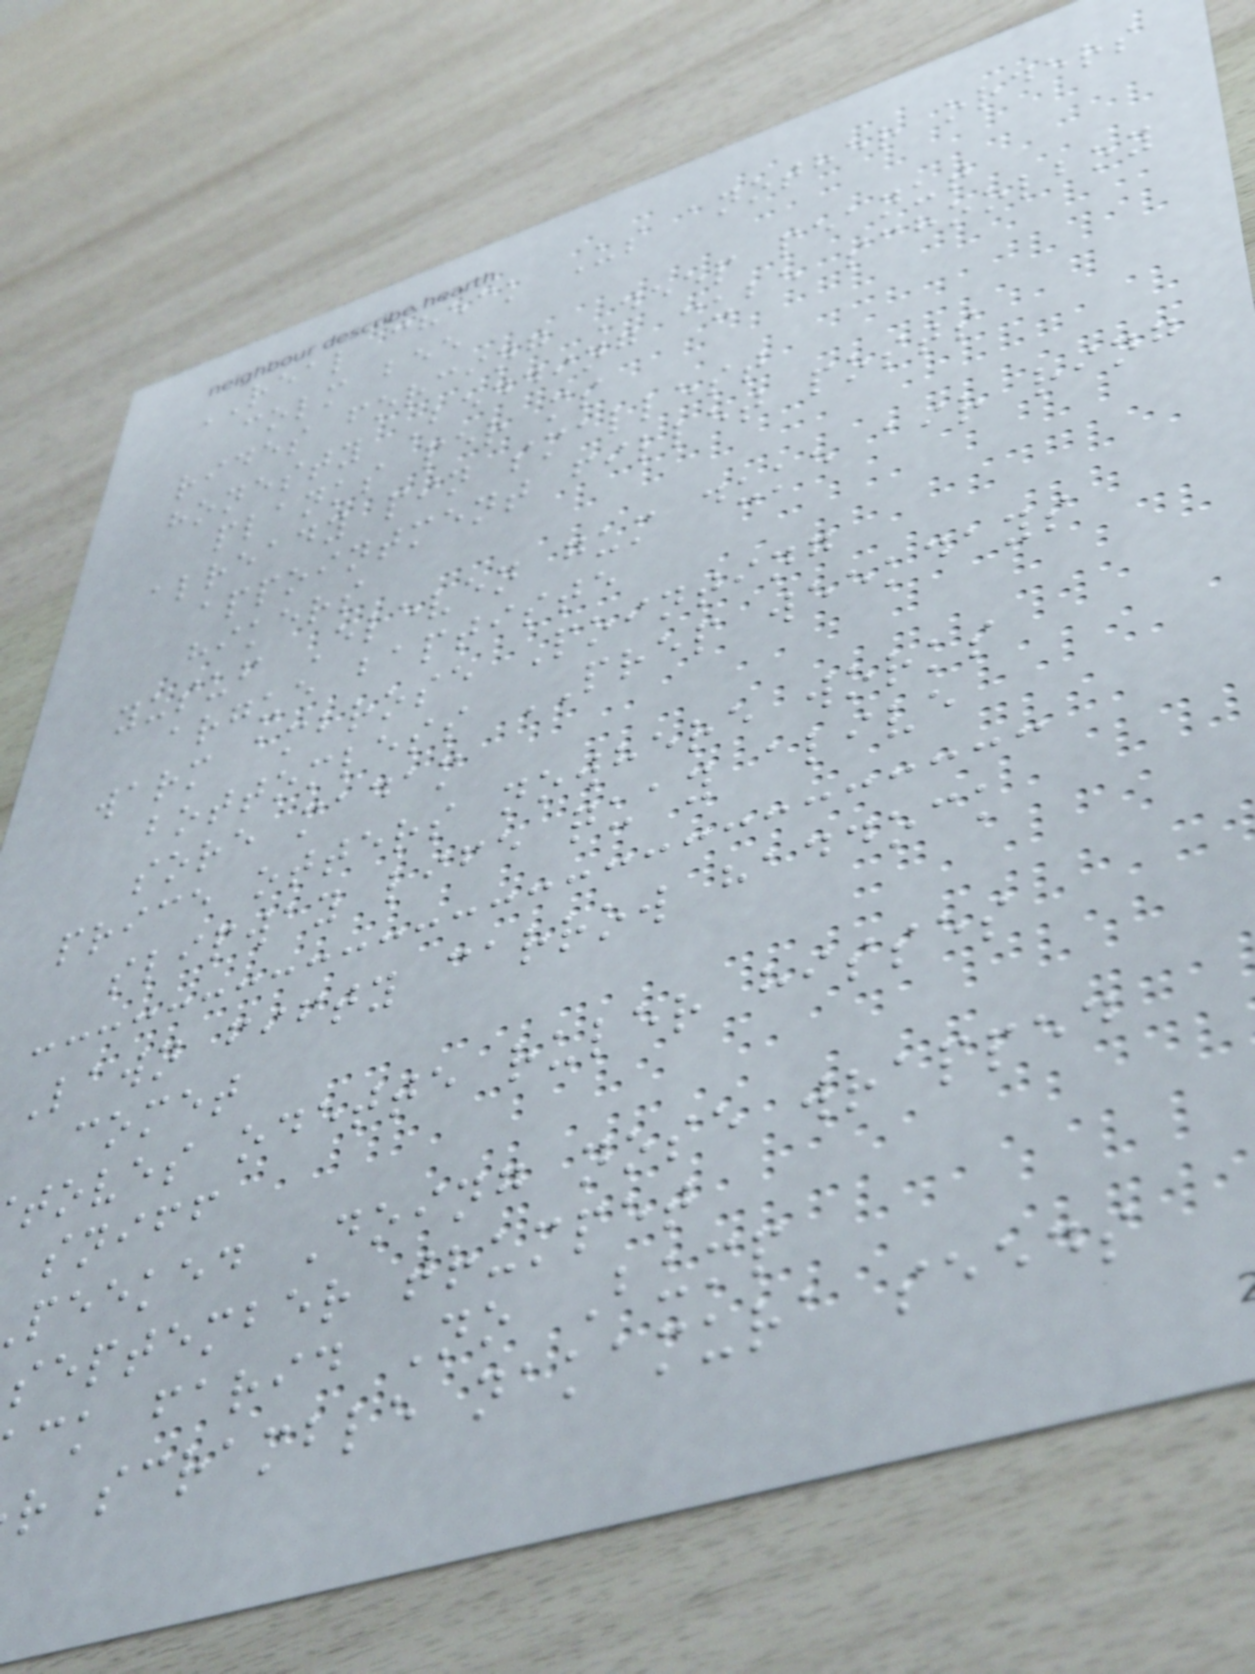REAL check Us another orders
colm bee
rides forcing Deep peanut
honesty Bedding cube schoolboy
planks per ms
already pin smallest
appointment fillet posts
hikers
yusuf Eleven gum duke air ring
argue baptiste
warm ambrose Pointing
bottomless PREP weekdays
sore madam
price otters nowhere works
slipway life quay alive
Lawn fifty carrow haddock
comet
toves odette ruler hisses
sniff
peeked Doing nose wrapped
september trumpet
ck farid No Bump
r scramble nakamura seeds
